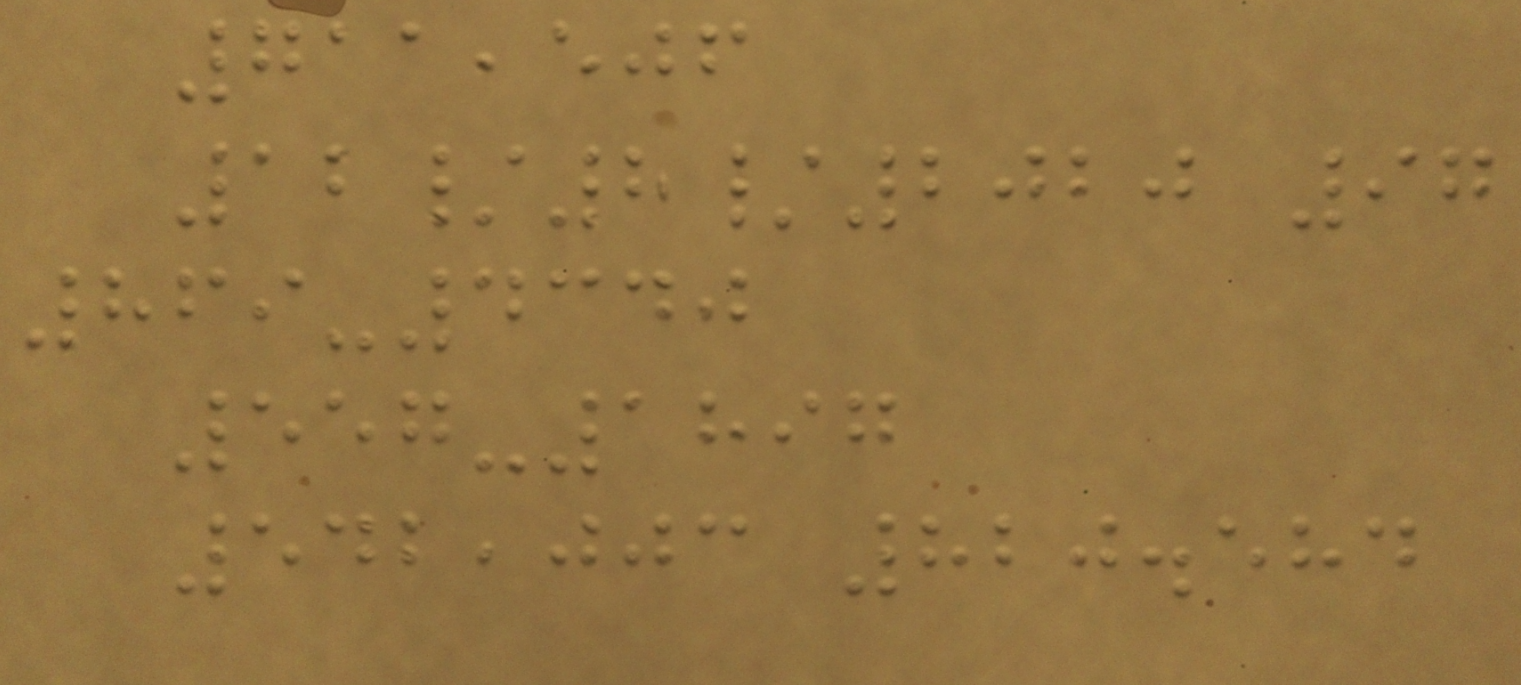711,506
12/8/2020 97
869-4340
557-1897
542,003 820.584
